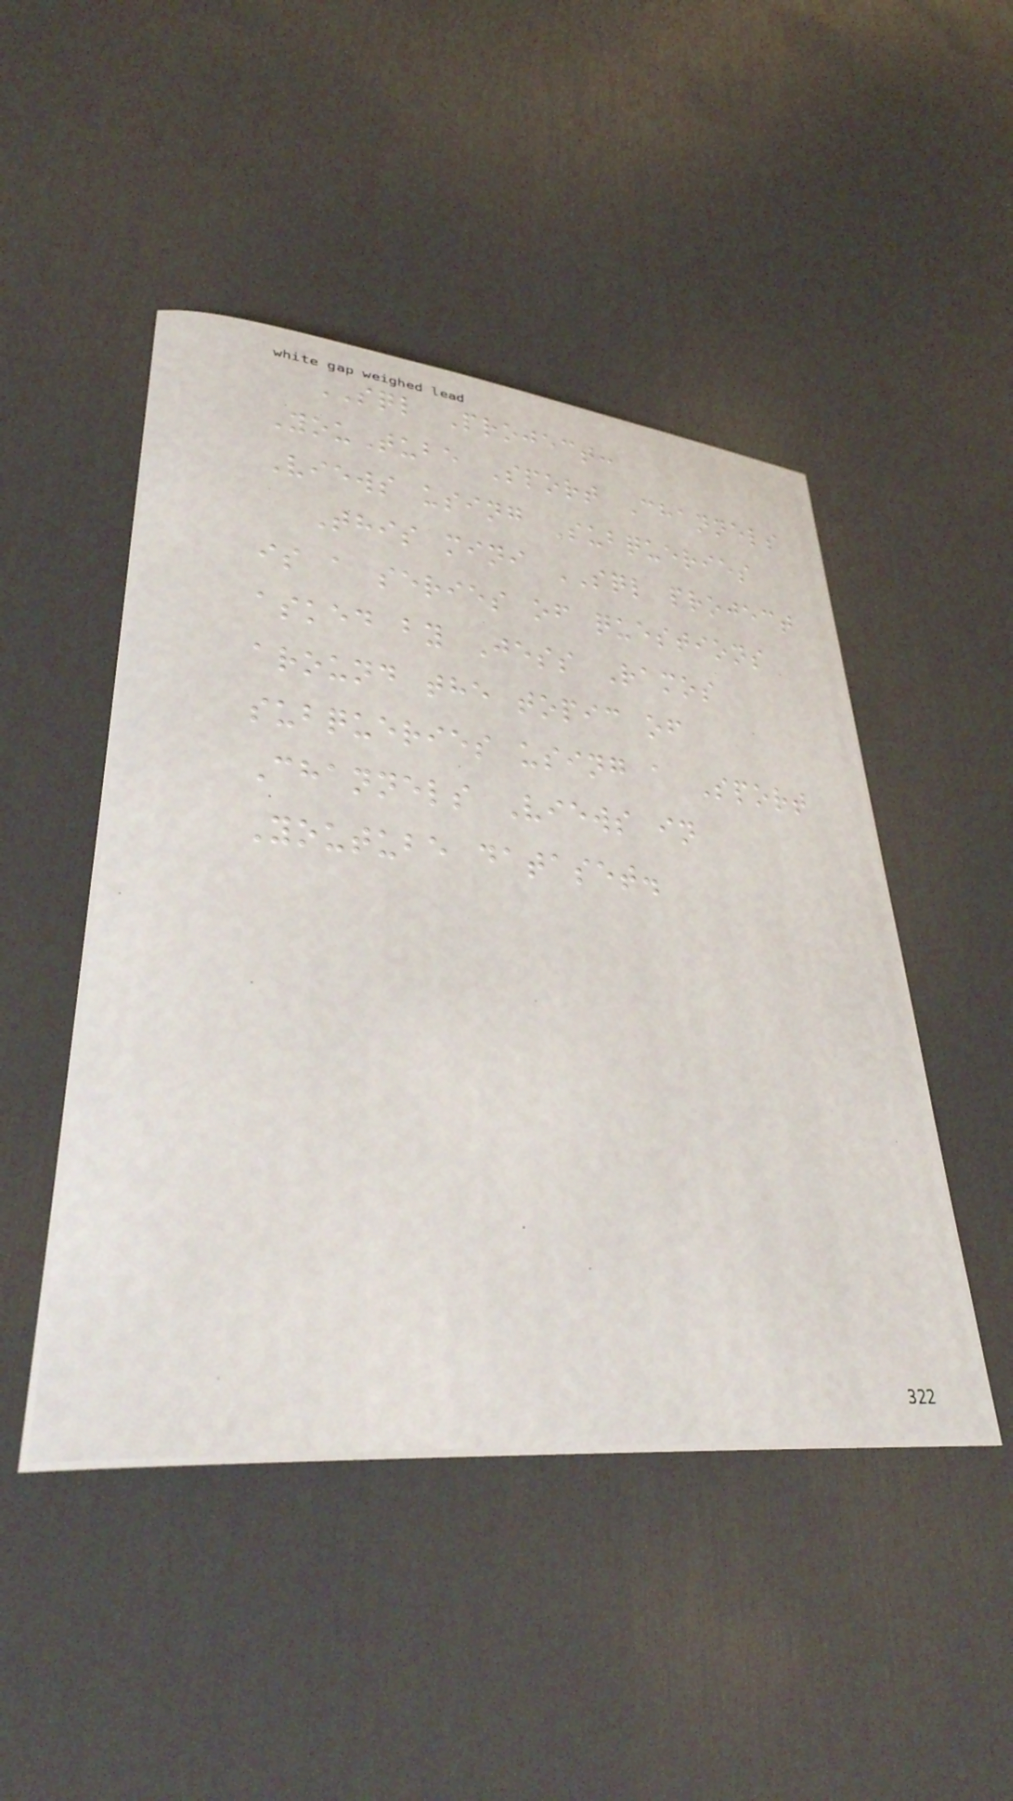SQL Project:
YouTube Sport Channels
Views using Subqueries
This mini SQL project
is a series of questions
asked by Jess Ramos
around the topic of
subqueries using a Sport
Channels Views in
Youtube dataset.
